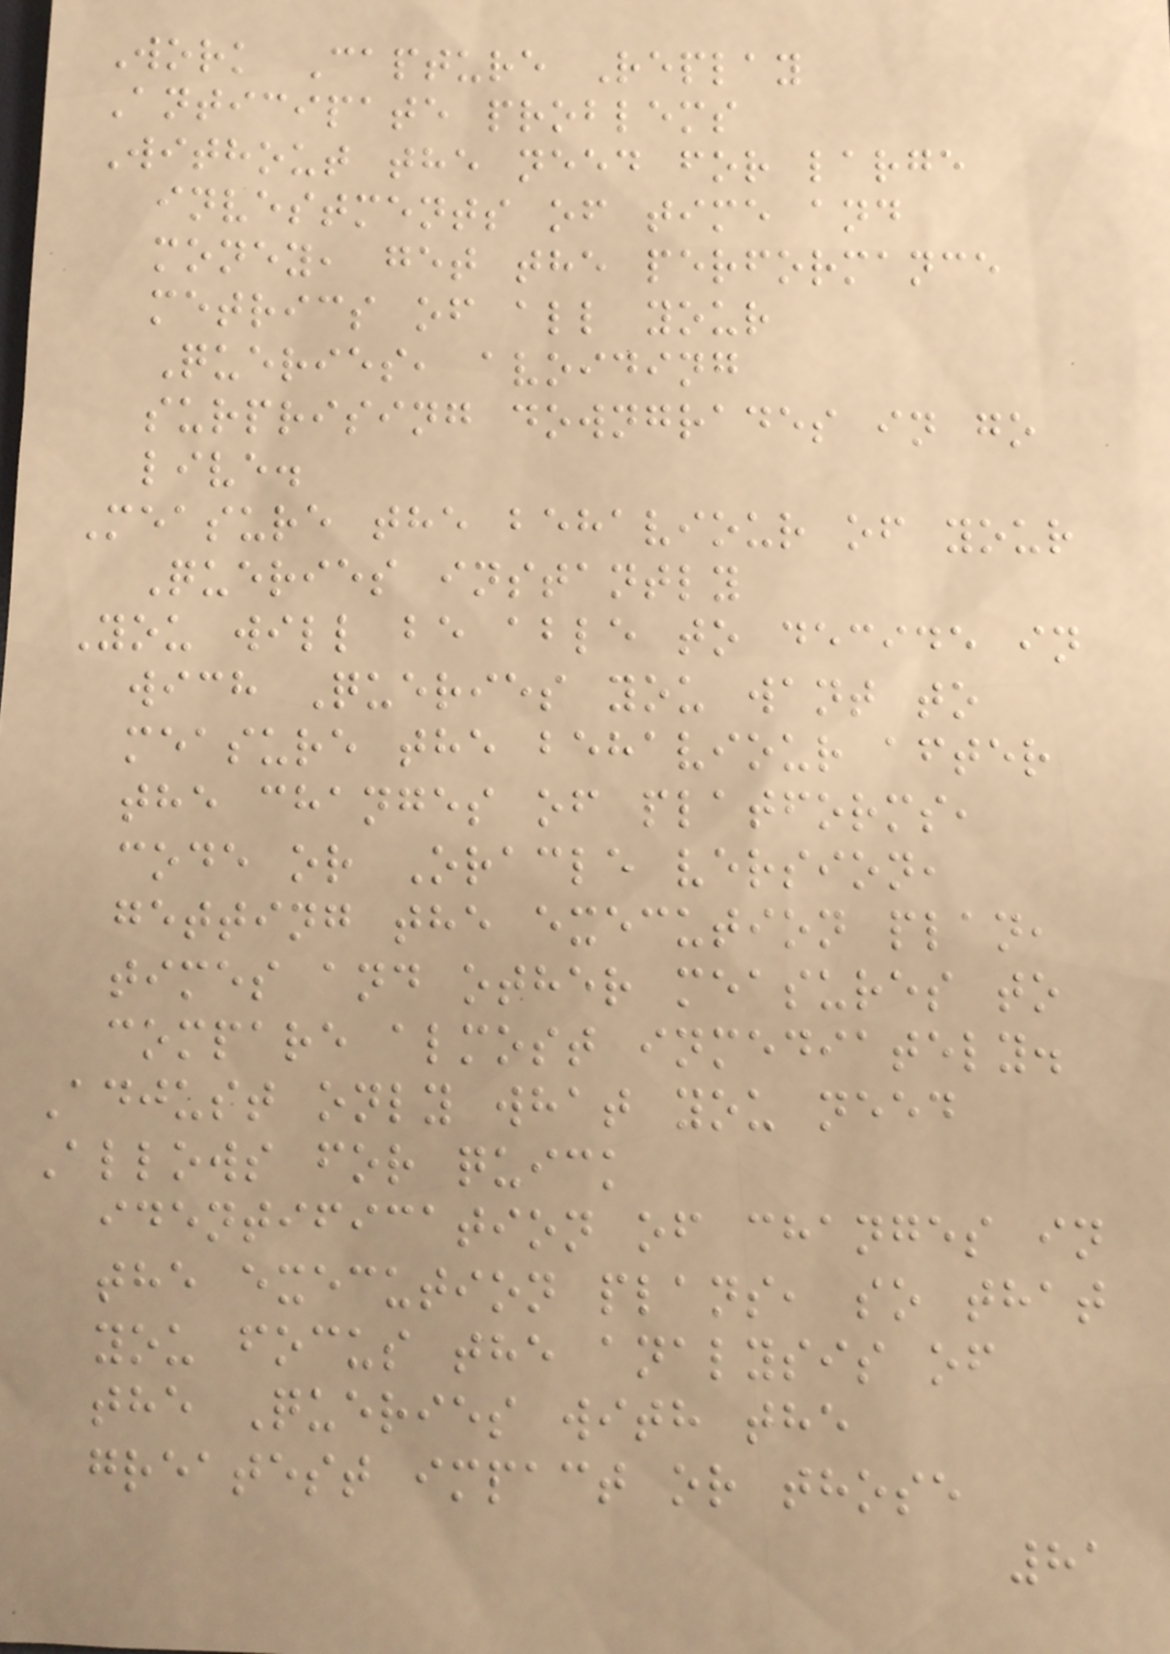Work Capture Replay
Anticipate problems
Without the need for large
investments of time and
money, get the performance
metrics of all your
Queries, avoiding
surprising downgrades in go
live.
Measure the behaviour of your
Queries instantly
You will be able to decide in
wich Queries you want to
measure the behaviour after
the changes of platforms,
code or Oracle version,
getting the execution plan,
times and other measures to
compare almost inmediately.
Adjust only what you need
Allows for quick
identification of changes in
the execution plans, so that
you focus the analysis of
the Queries with the
greatest impact or those
81
